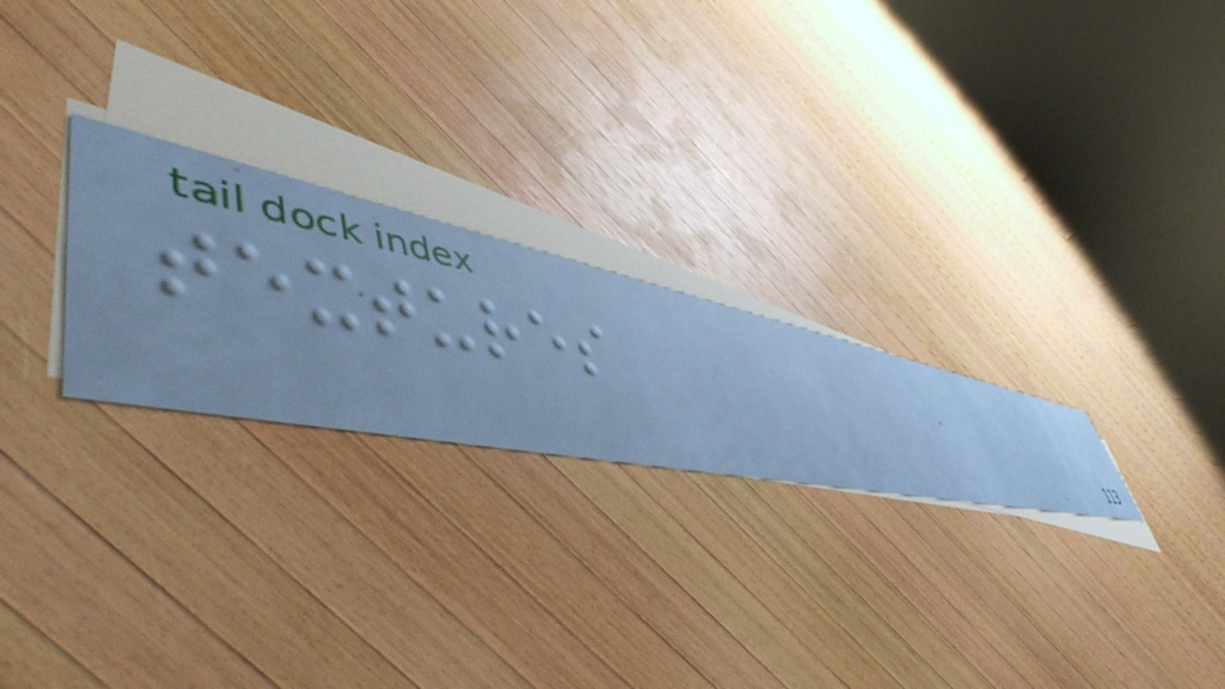textures
